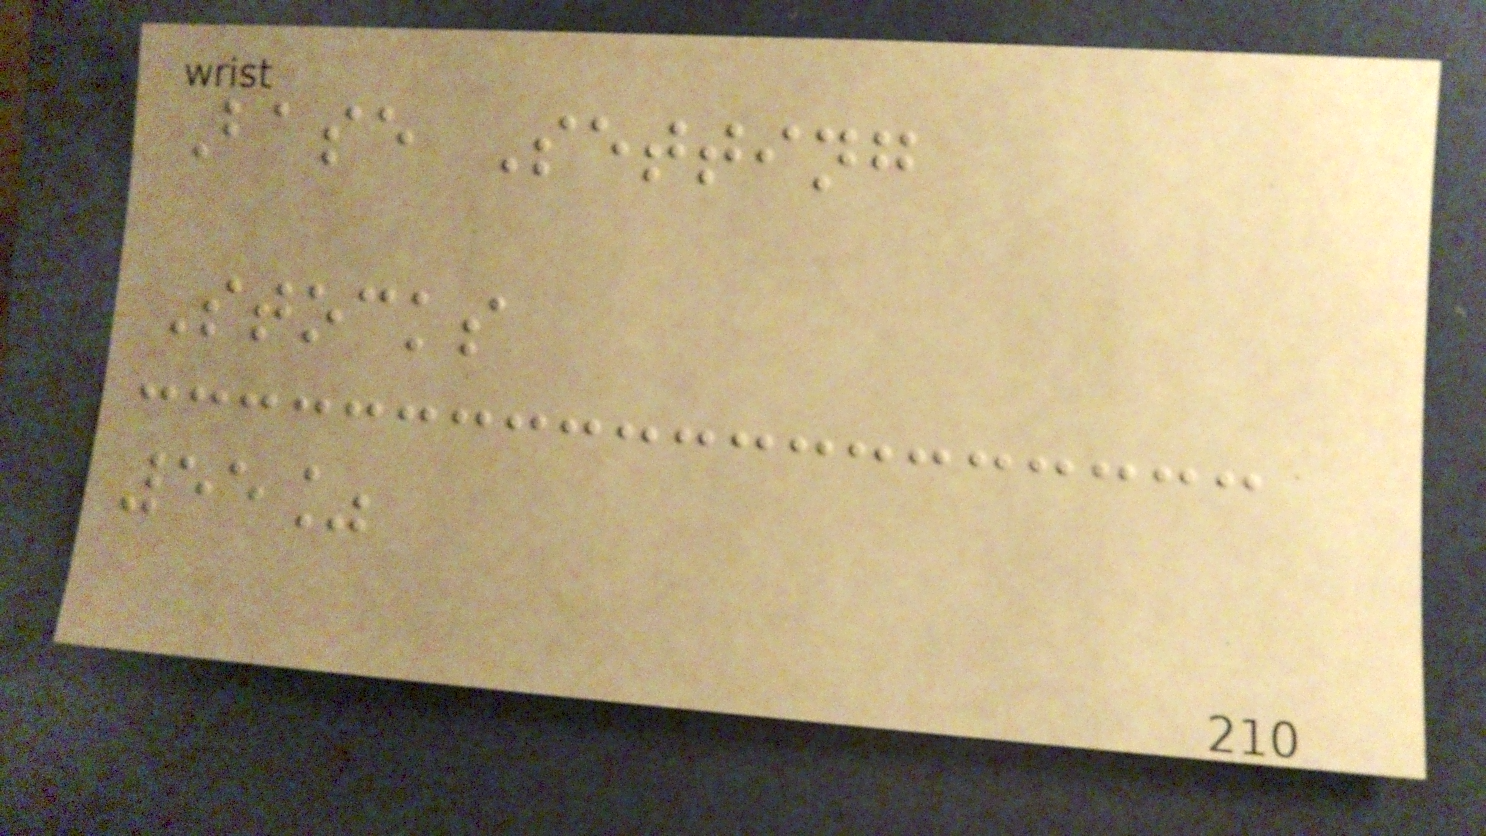Base Setting
Stocks
55%
